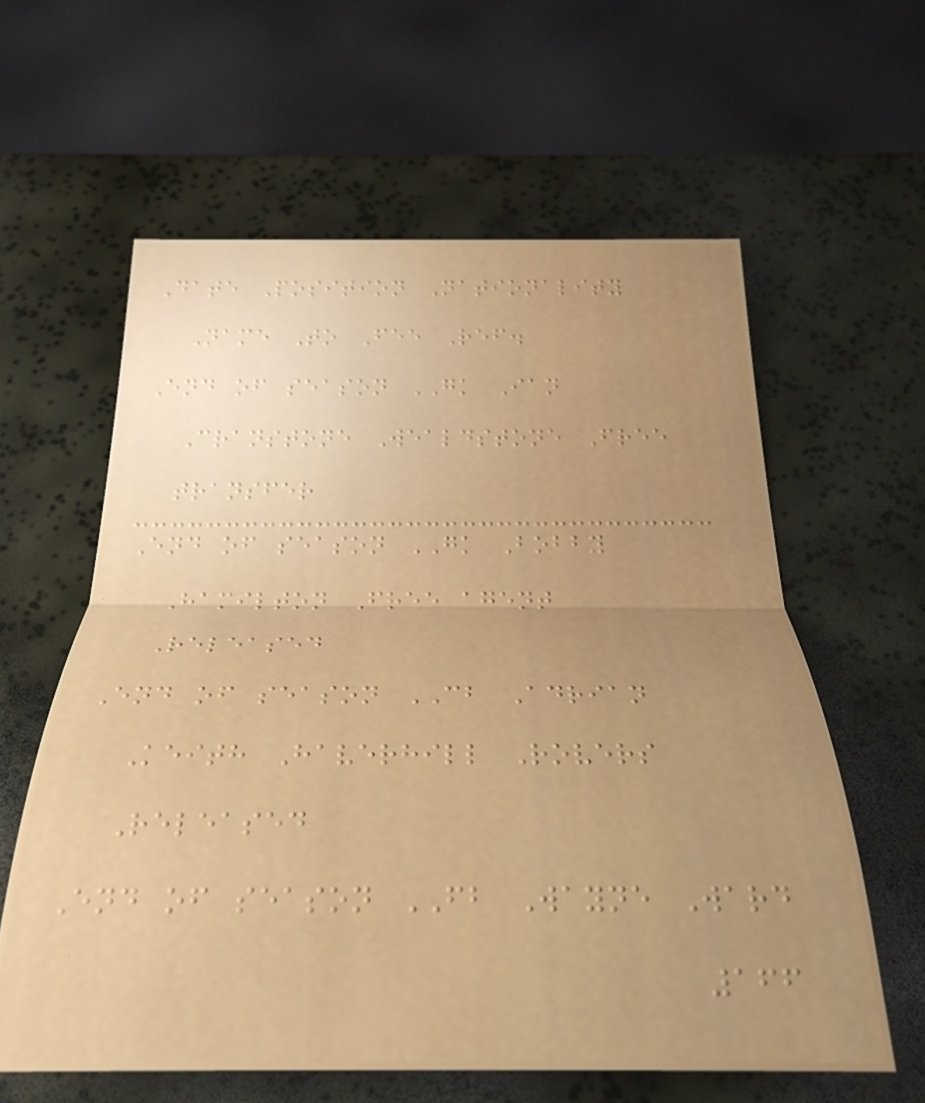Date Position Nationality
Name To Fee Ref.
End of season GK Ian
Cranstone Wealdstone Free
transfer
End of season GK Bobby
Hamilton Free agent
Released
End of season CB Adrian
Keith Haverhill Rovers
Released
End of season FB Wayne Ward
166
